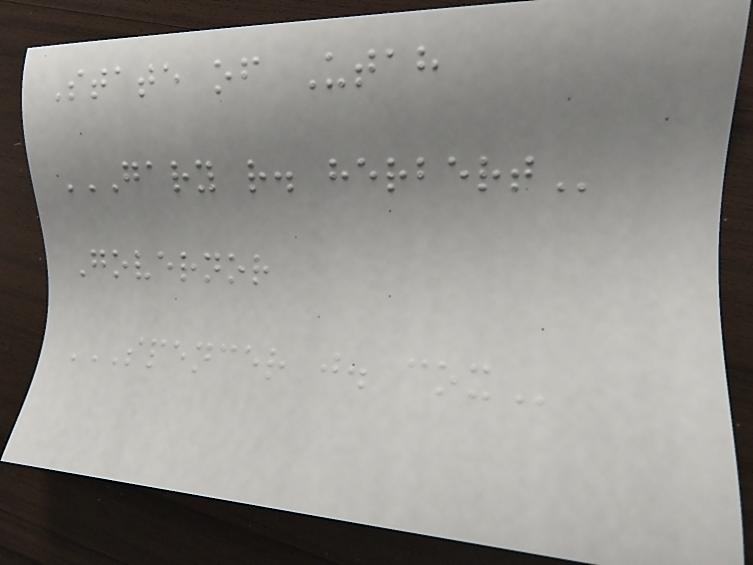State of Utah
GARY R. HERBERT
Governor
SPENCER J. COX
